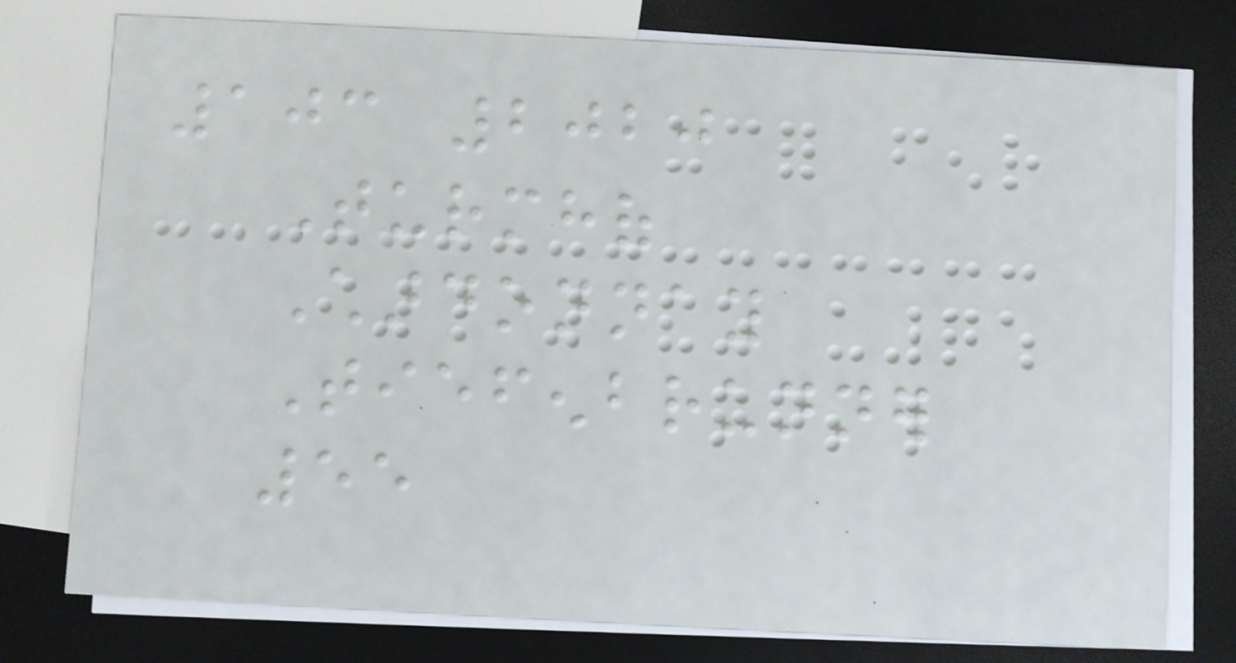103 2020
Turmhof
Chardonnay
Tiefenbrunner
55
